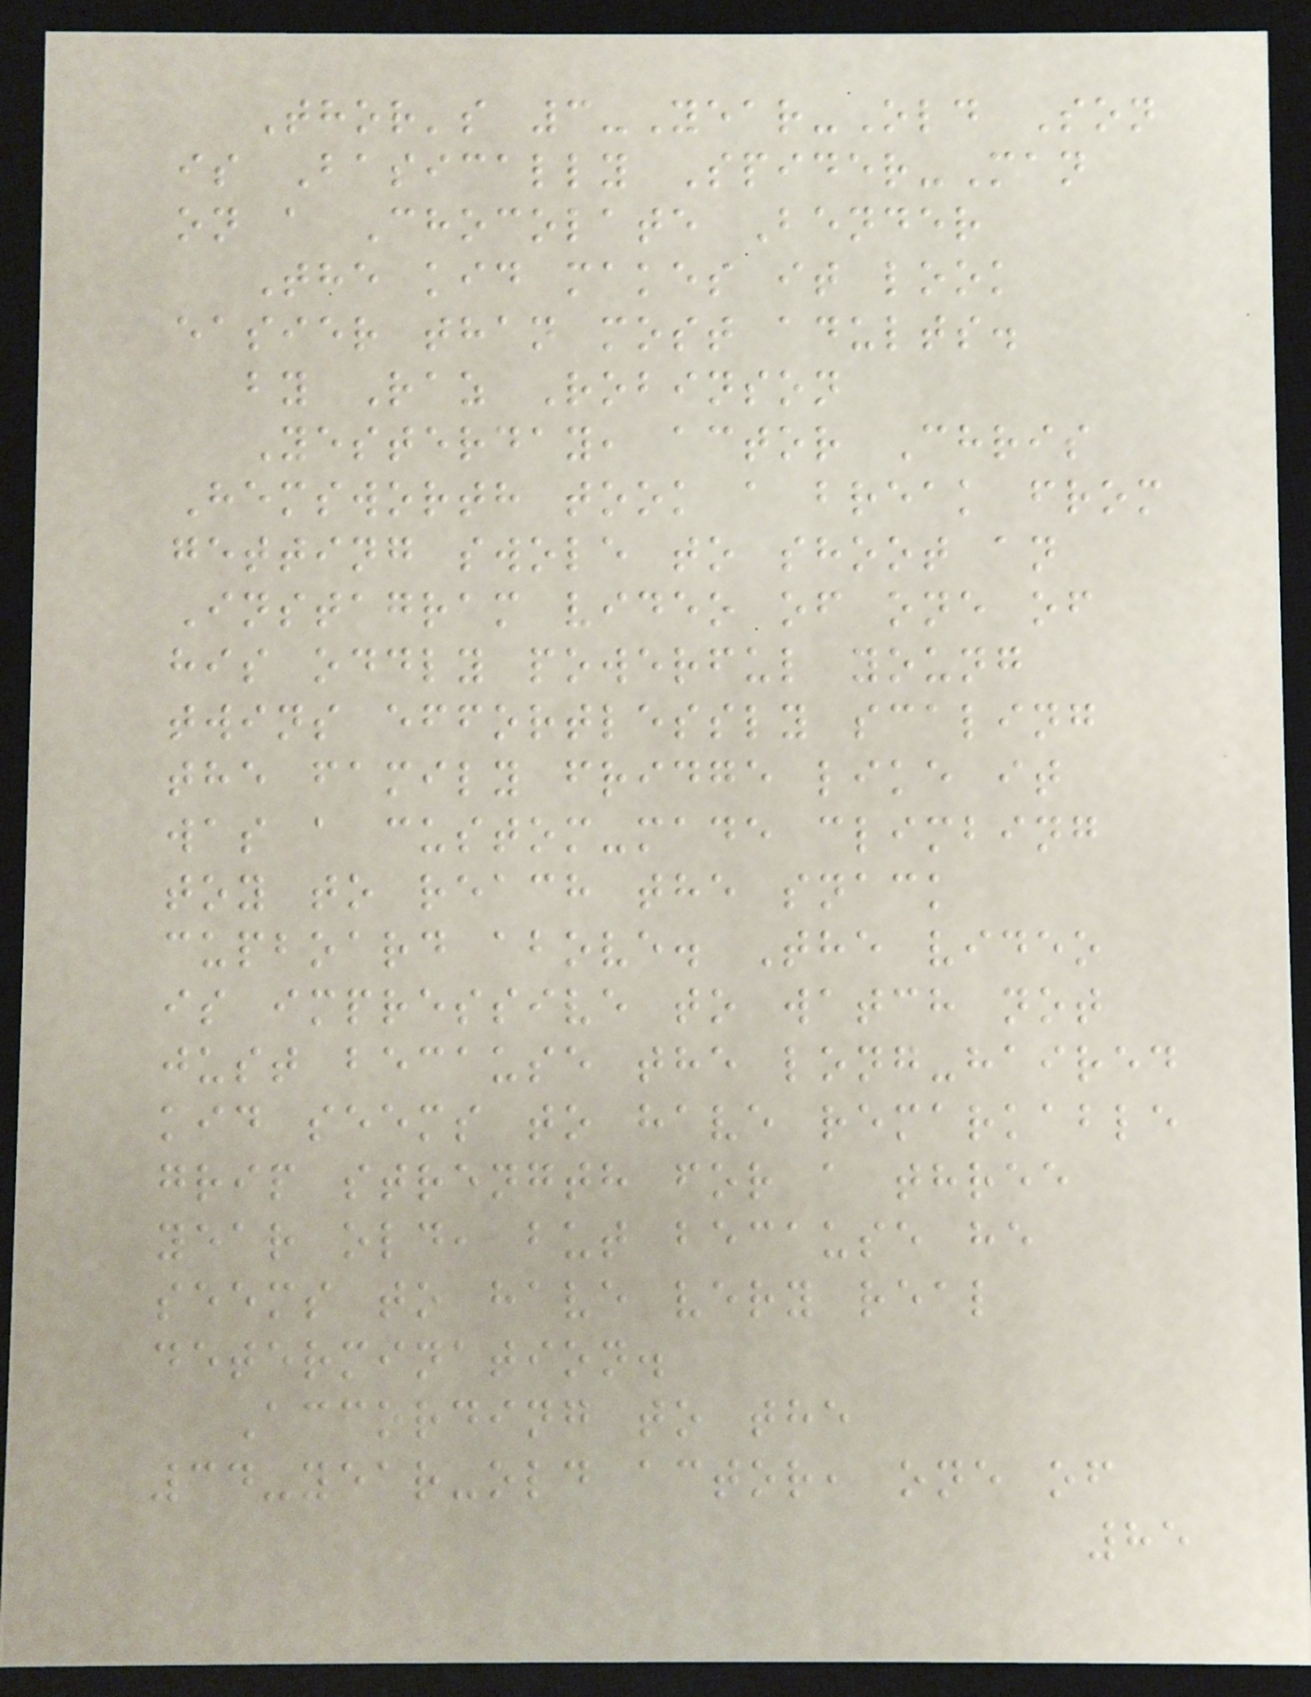Thor's 3-Year-Old Son
is Basically Spider-Man
on a Chocolate Bender
The kid makes it look
easier than most adults.
by Raz Robinson
Yesterday, actor Chris
Hemsworth took a break from
getting swole to shoot an
Instagram video of one of
his oddly powerful young
twins effortlessly scaling
the family fridge like it
was a custom-made climbing
toy to reach the snack
cupboard above. The video
is impressive to watch not
just because the long-haired
kid seems to have remarkable
grip strength for a three
year old, but because he
seems to have very real
determination.
According to the
34-year-old actor, one of
85
